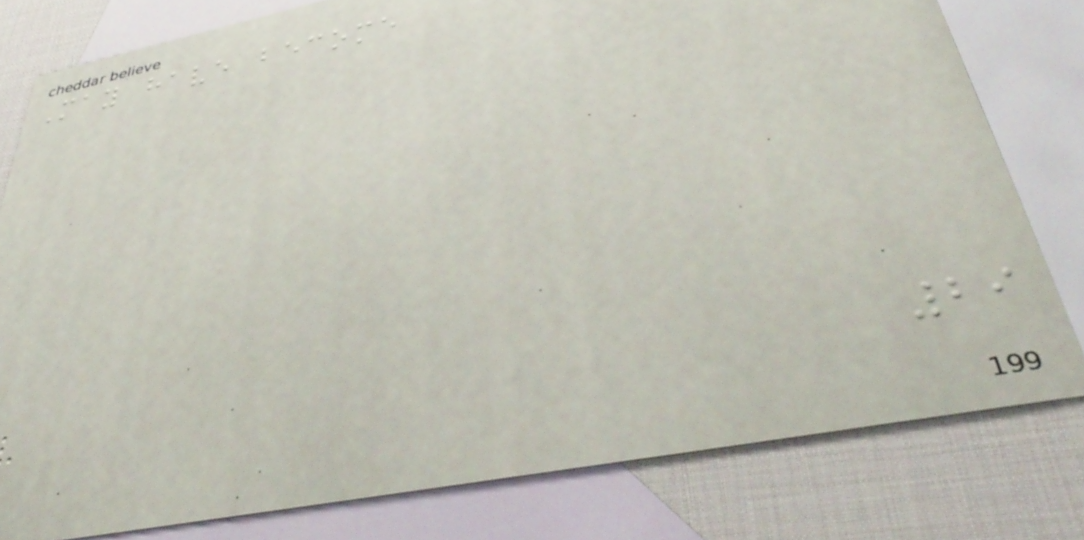May have become
29
